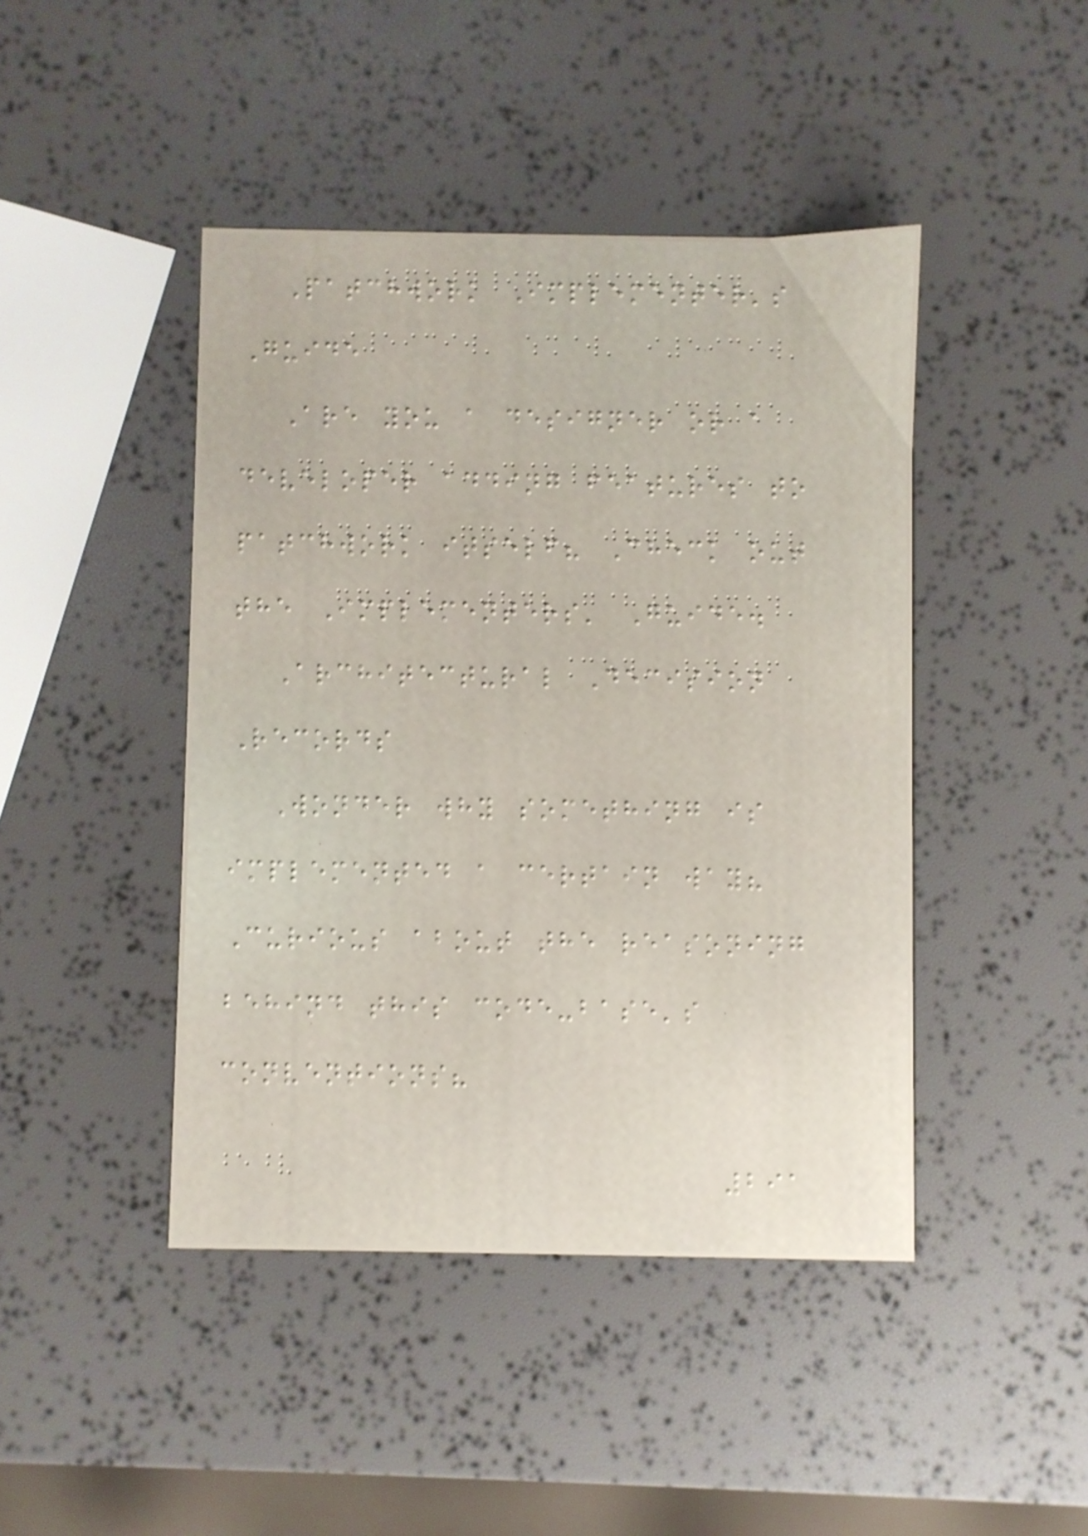Patchwork Implementer's
Guide
Are you a designer or a
developer adding features to
patchwork itself? Check out
the Implementers' Guide.
Architectural Decision
Records
Wonder why something is
implemented a certain way?
Curious about the reasoning
behind this code-base's
conventions?
291
